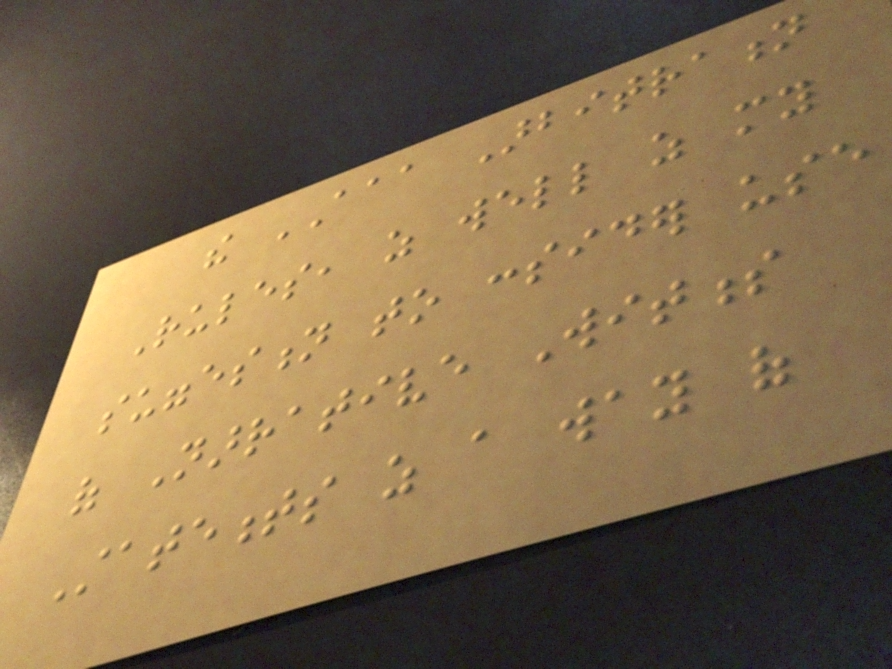the AAA Arbitration
Rules, as well as my
suggestion to consider use
of Narrative Witness
Statements as a way of
